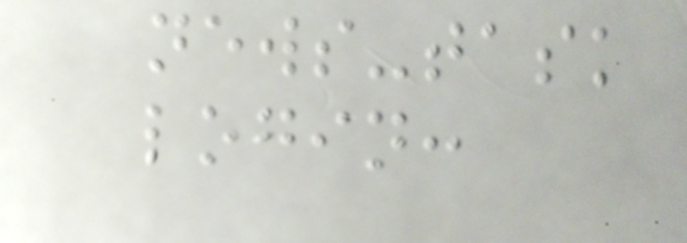news-task
login:
